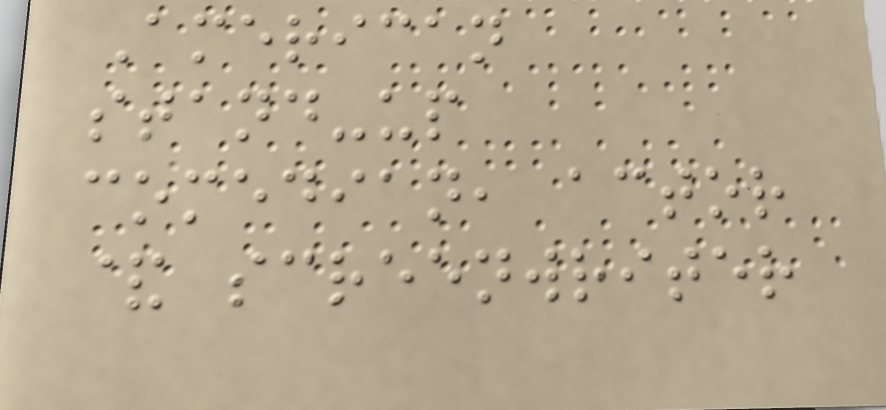American
stand-up
comedian, actor
& screenwriter
